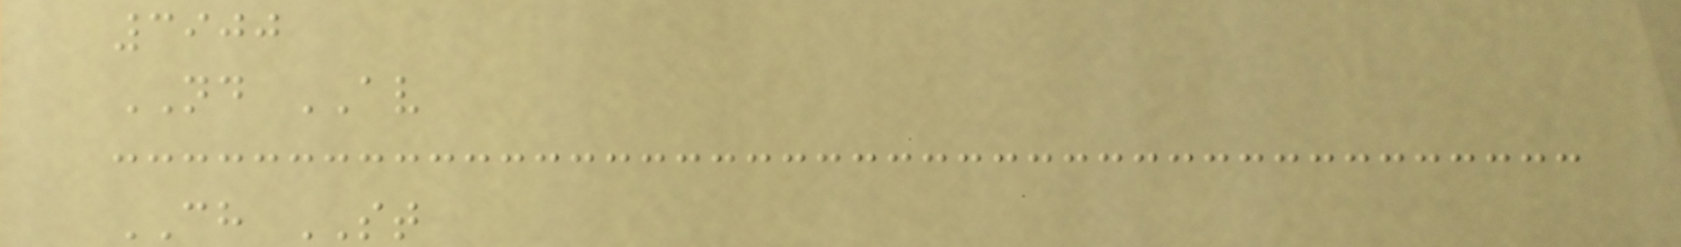3900
ND AV
CH ST
